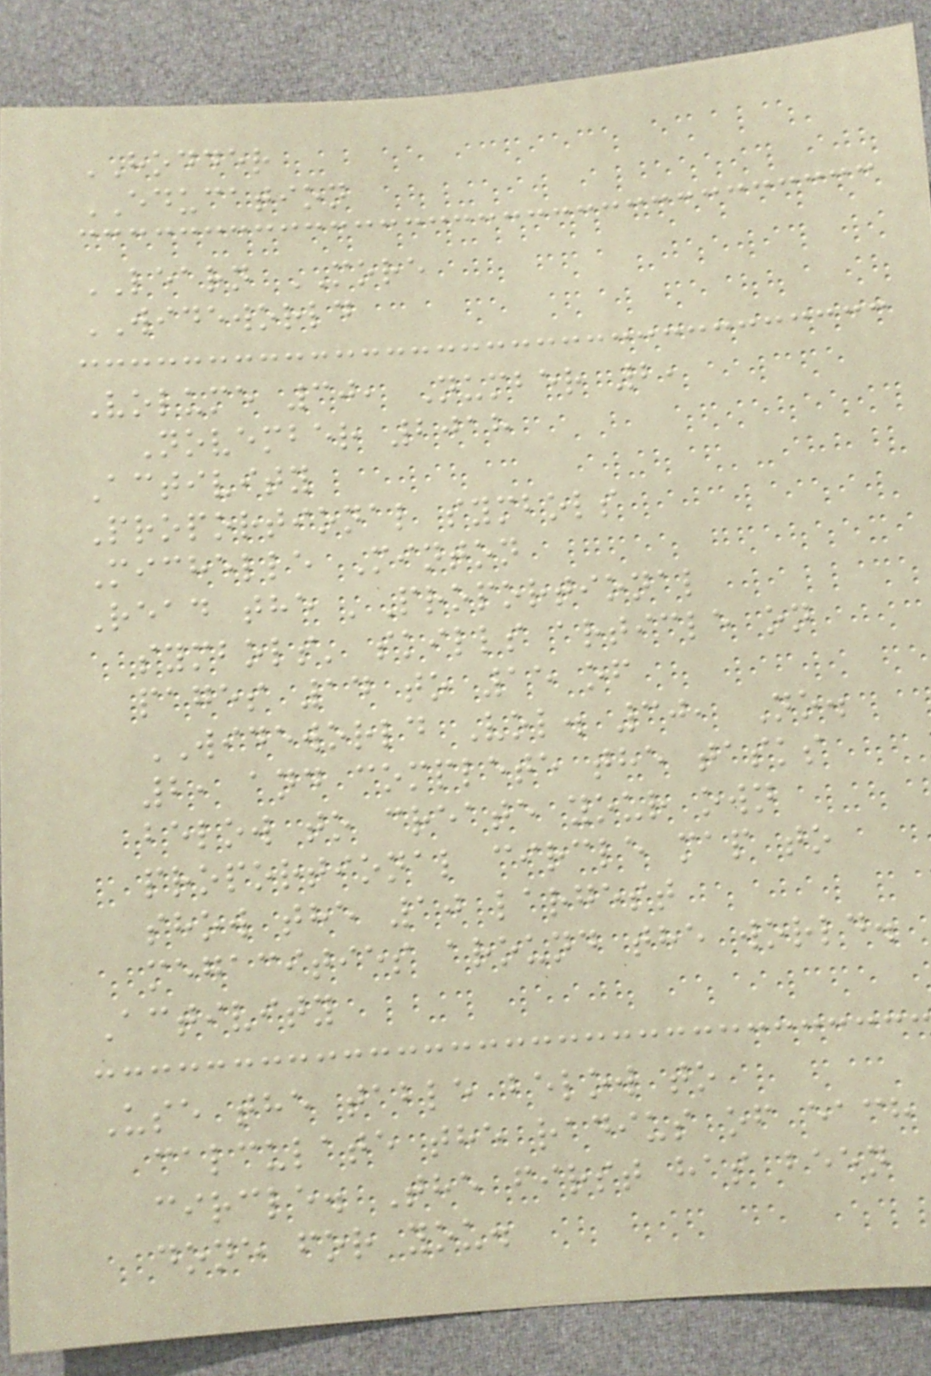HODDER
EDUCATION
LEARN MORE
WIDEWORLD
Volume 30, Number 2,
November 2018
Activity
Proportional symbols
Michelle Minton
Read the 'Proportional
symbols' skills article on
pages 14 to 15 of
WIDEWORLD Vol. 30, No.
2, and complete the tasks
below to create your own
proportional circle map to
show the 10 largest
megacities around the world.
Activity
Use the table below to
calculate the radius of each
circle. The first has been
done for you.
